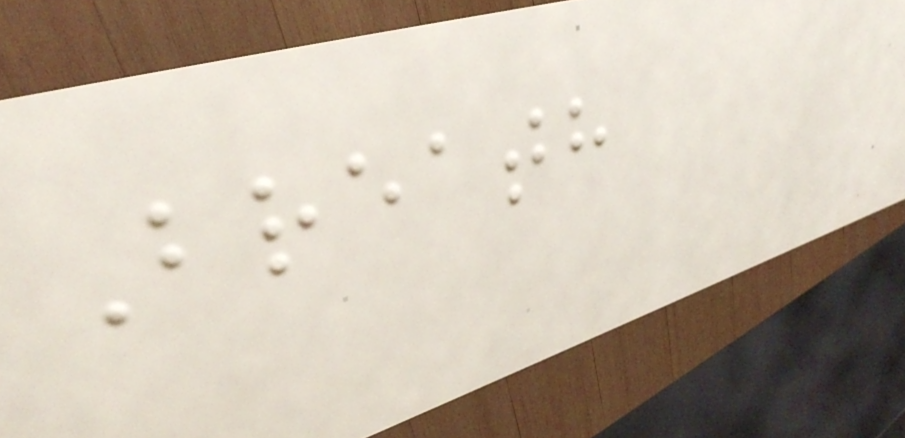Breath
